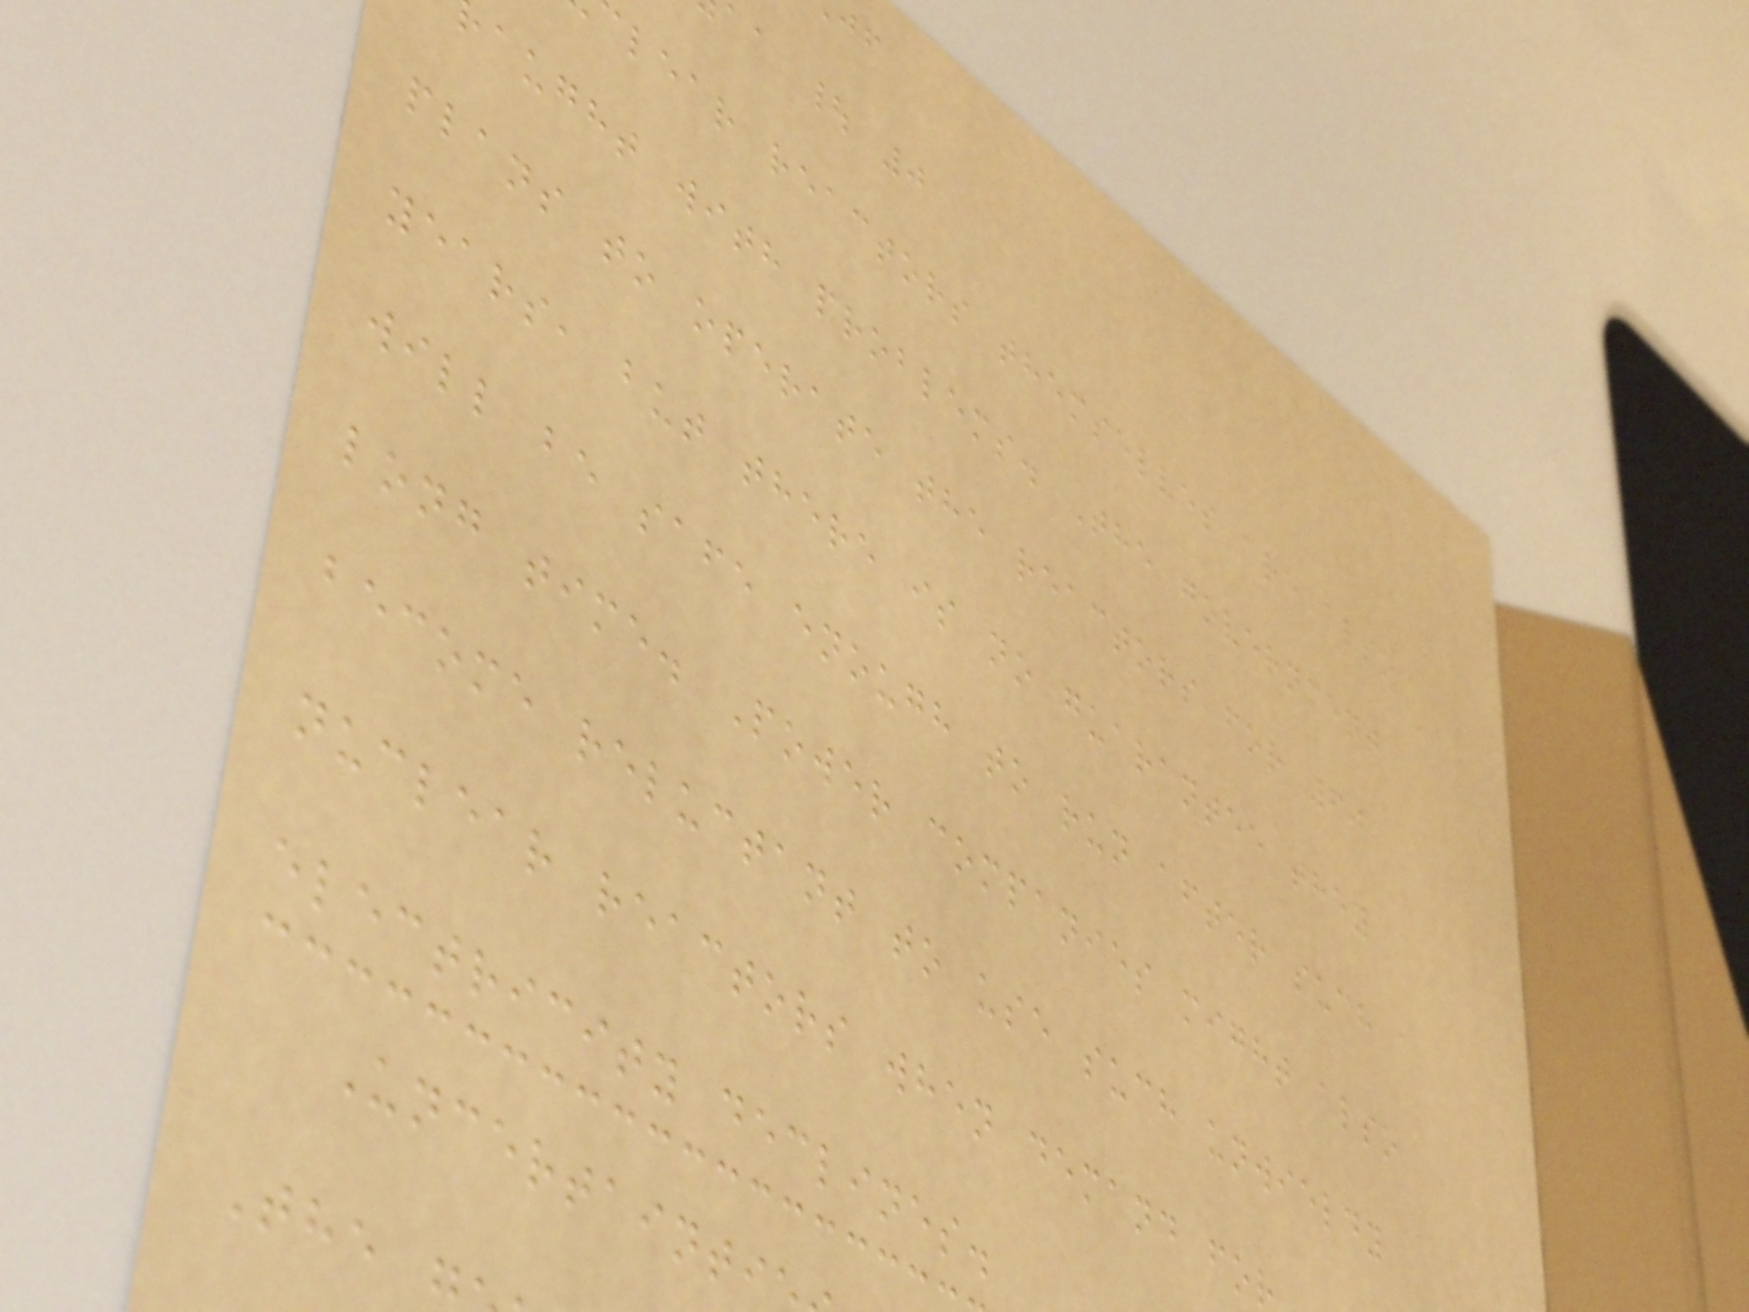aa | 0
lear reactors themselves are also
aught with problems. The government
plans to operate the reactors for 60
years, but there is no guarantee they
will be safe enough to run after such a
long time. Power companies might also
become reluctant to use such unwieldy
nuclear reactors when demand fo
electricity declines.
Uncertainti
